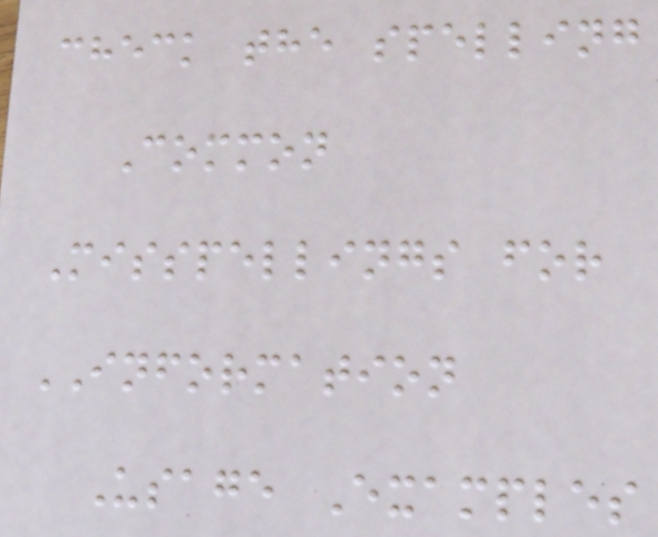check the spelling
Common
Misspellings for
INFORMATION
Usage Examples
